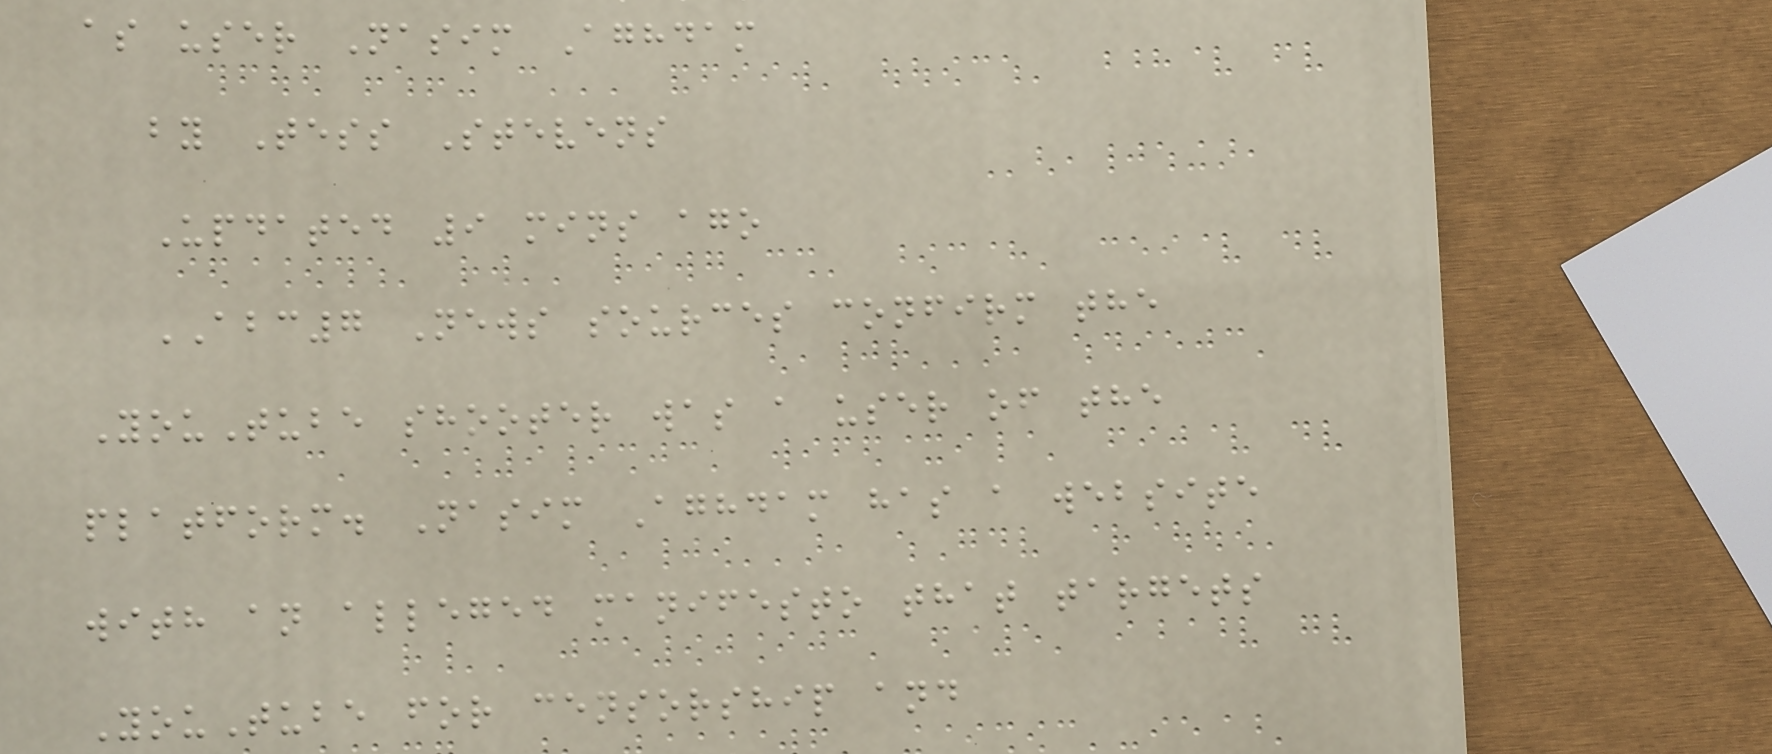as user Nasim Aghdam
by Tess Stevens
Updated 9 mins ago
ABC7 News sources confirm the
YouTube shooter was a user of the
platform. Nasim Aghdam has a website
with an alleged manifesto that targets
YouTube for censorship and
